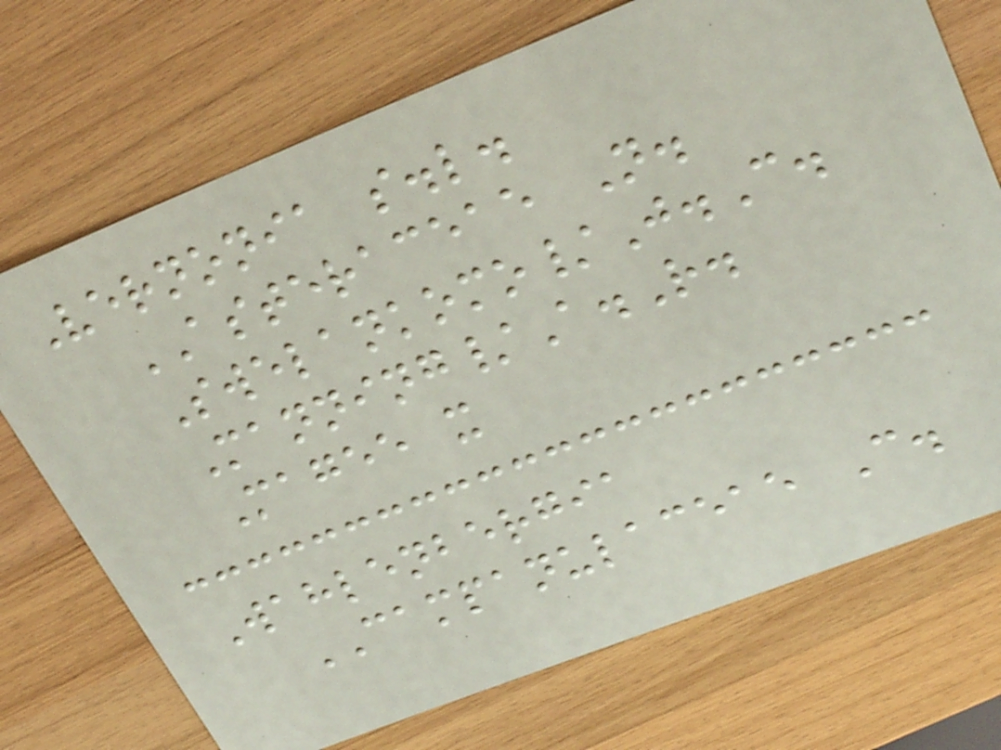Vernonia s.l.
ASTERACEAE N.
Swelankomo/J.C.
Manning/A.R.
Magee x
Wahlenbergia
CAMPANULACEAE C.
